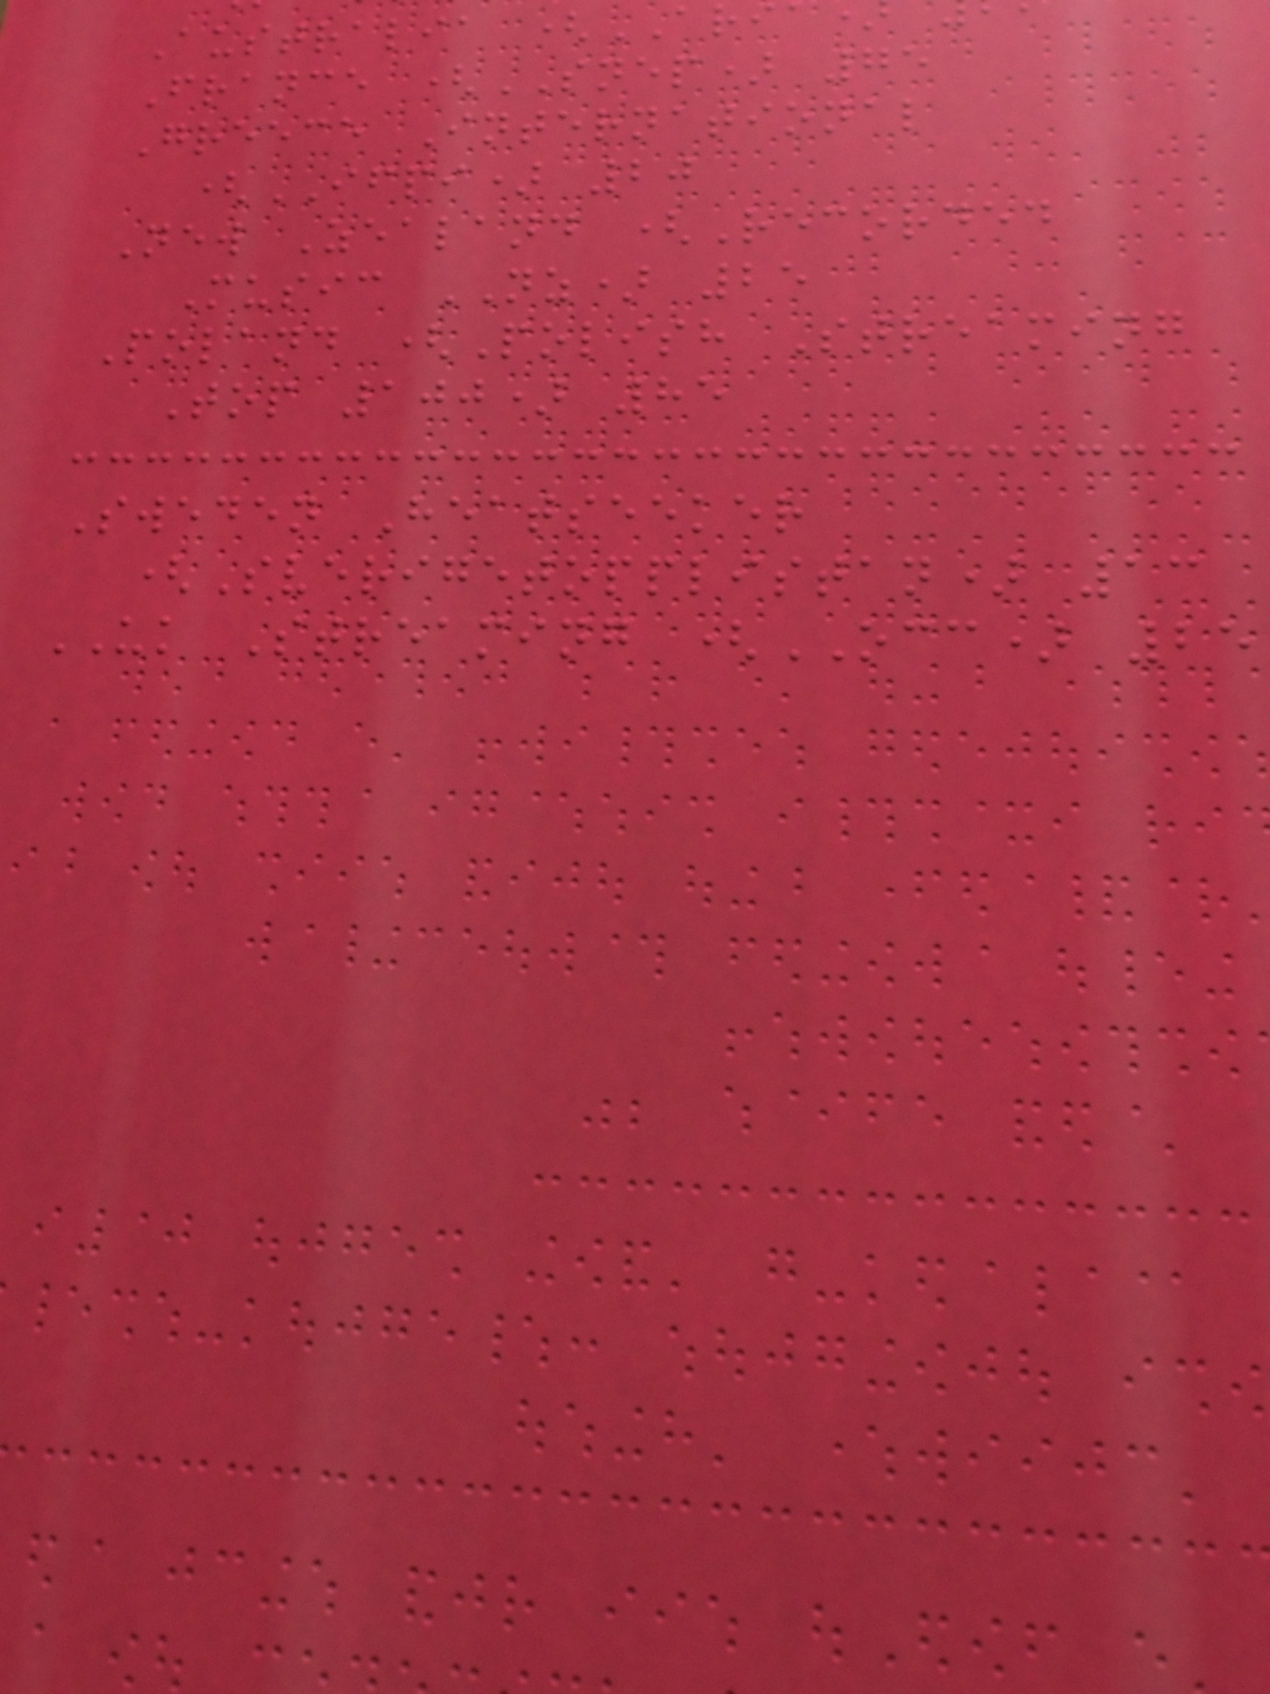Australia (ARI
France (SNEP) 75
Greece International
(IFPI) 20
New Zealand (Recorded
Music NZ) 25
Poland (Polish Streaming
Top 100) 85
Sweden Heatseeker
(Sverigetopplistan) 13
UK Streaming (OCC) 25
